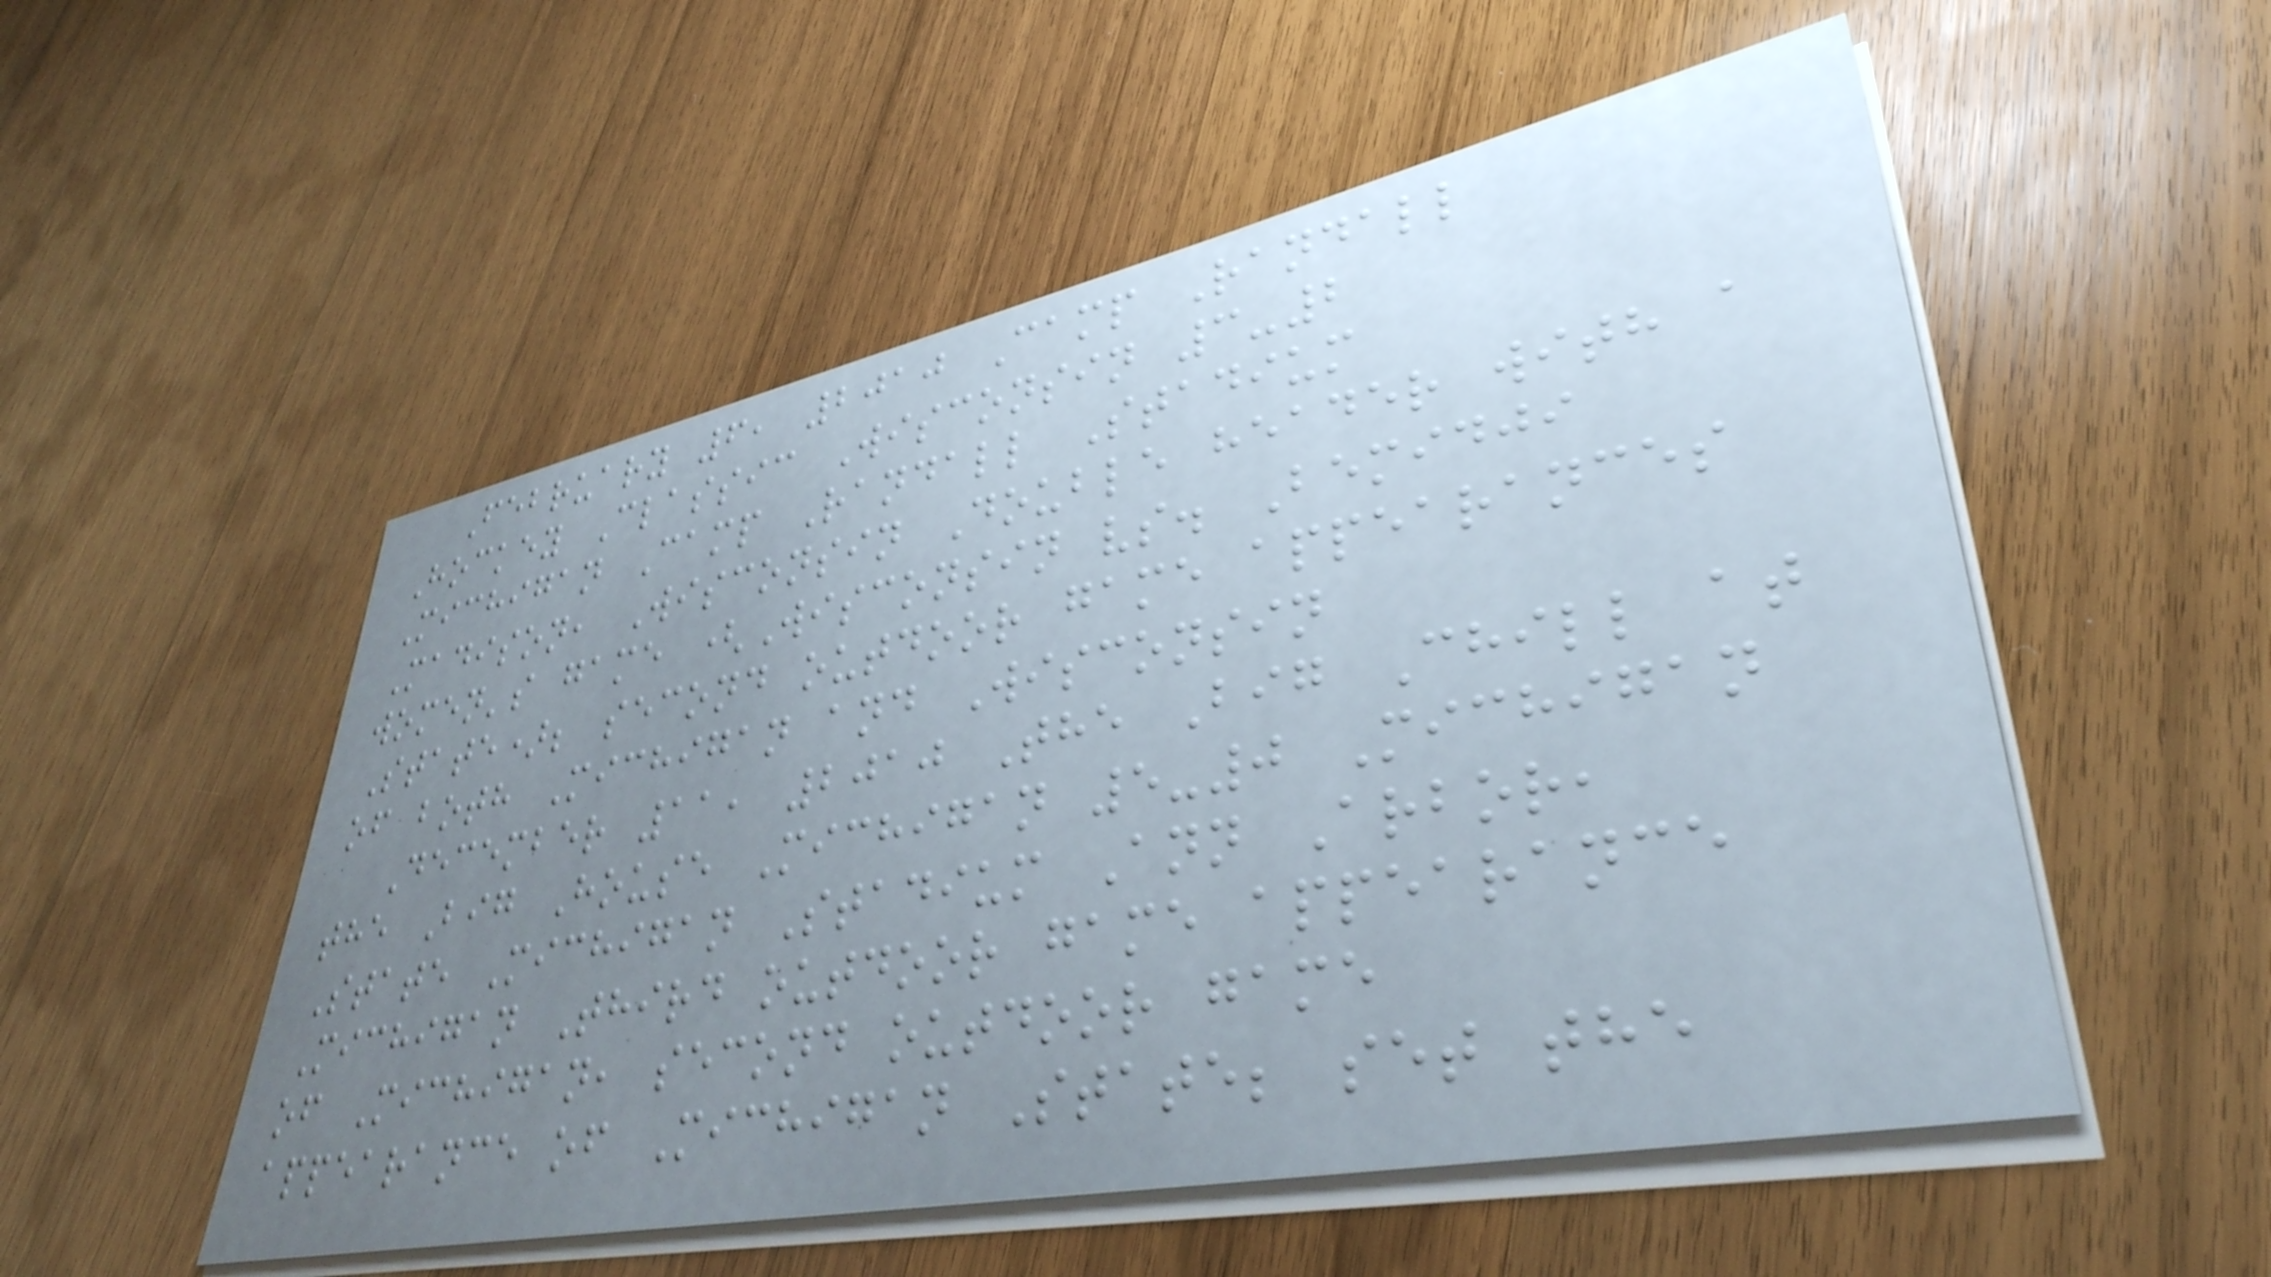February 6, 2010 Camp Randall
Hockey Classic Wisconsin 3-2
Michigan Camp Randall Stadium
Madison, Wisconsin Double header with a
women's game (Wisconsin vs. Bemidji
State); second outdoor game appearances
of both Michigan and Wisconsin
December 11, 2010 The Big Chill at
the Big House Michigan 5-0 Michigan
State Michigan Stadium Ann Arbor,
Michigan Third outdoor game appearance
of Michigan, second outdoor game
appearance of Michigan State; set the
